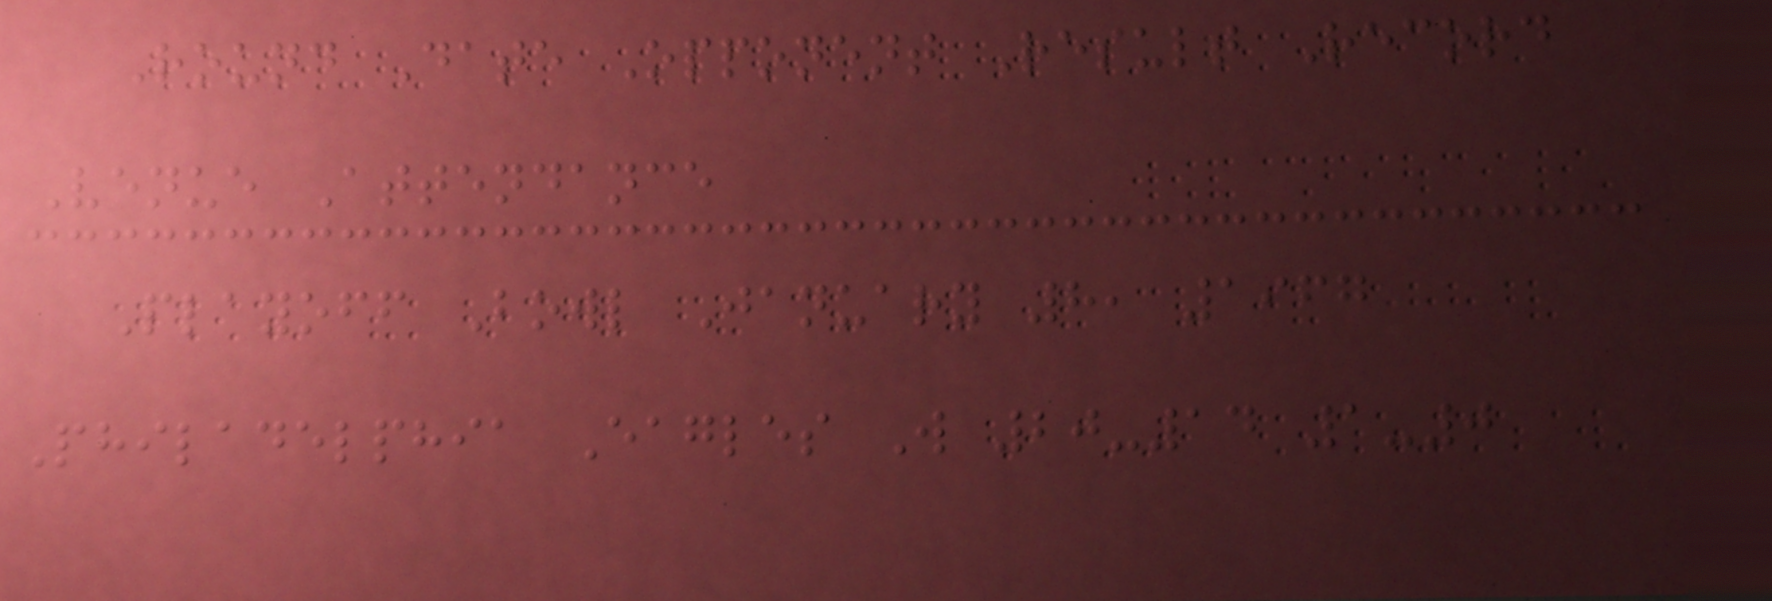Round Date Opponent Result Record
Venue Attendance
Playoff Bowl January 8, 1967
Philadelphia Eagles W 20-14 1-0
